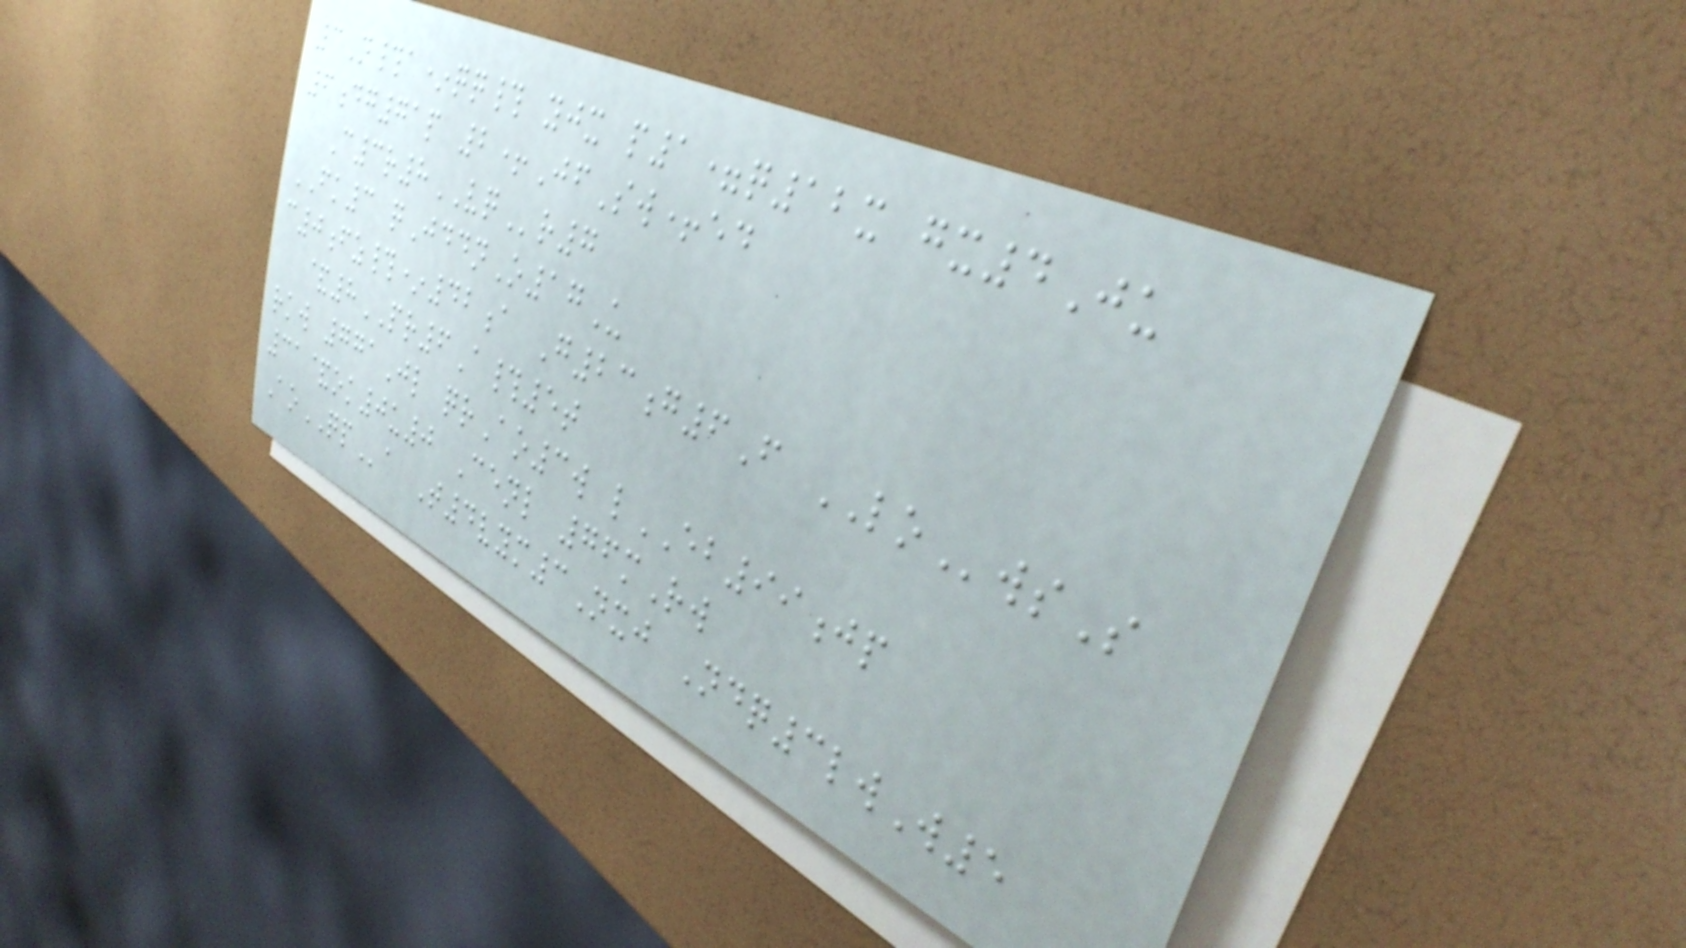3N#a*qq# yjx p1=q12x gx4Ju
6dg71p 2+JfSw+ed
C3r8VQr7
FK3 qJddnO17U
c0fz#*42a G23g6F LOwsS
&8PR6A#5t
rkw 771Jl qrAo3w lEB99jp
31&ok0u0 Cenl 76mRw
AoQPa T4vym3Nxj Ndq3lwW5
